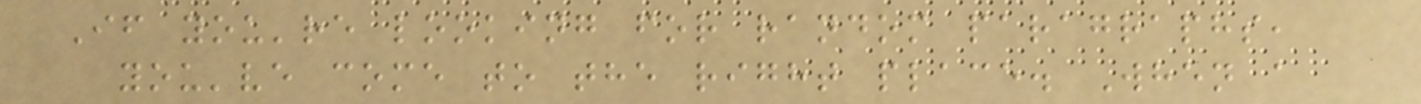If you're looking for random paragraphs,
you've come to the right place. When a
